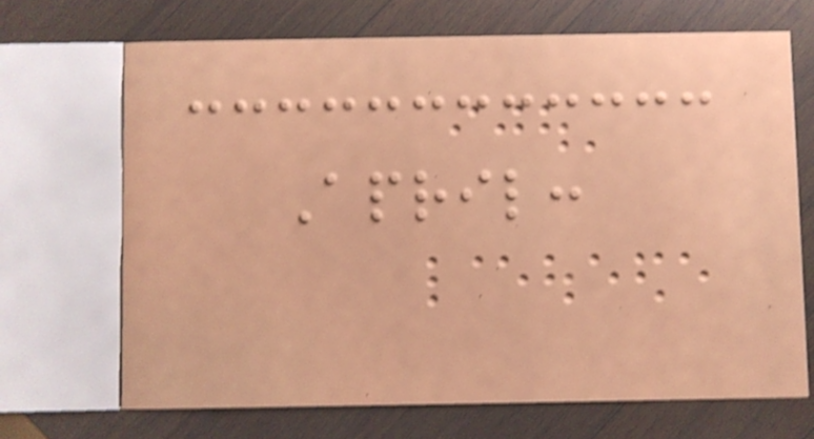April:
